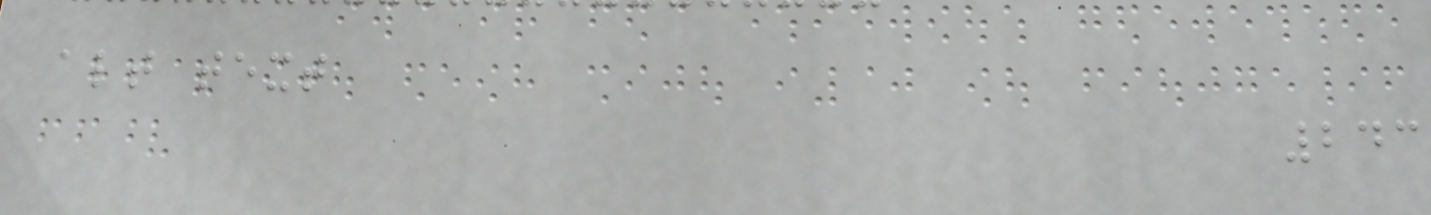alt text
243
